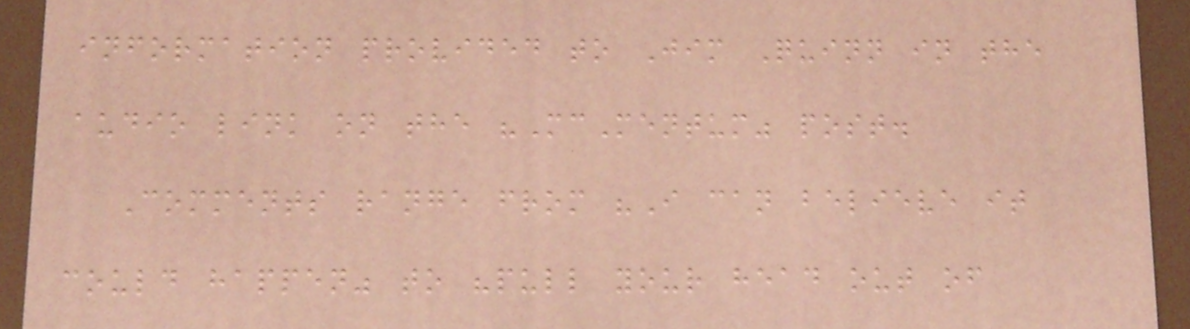information provided to Jim Quinn in the
audio link on the "McMentum" post.
Comments range from "I can believe it
could happen" to "pull your head out of
